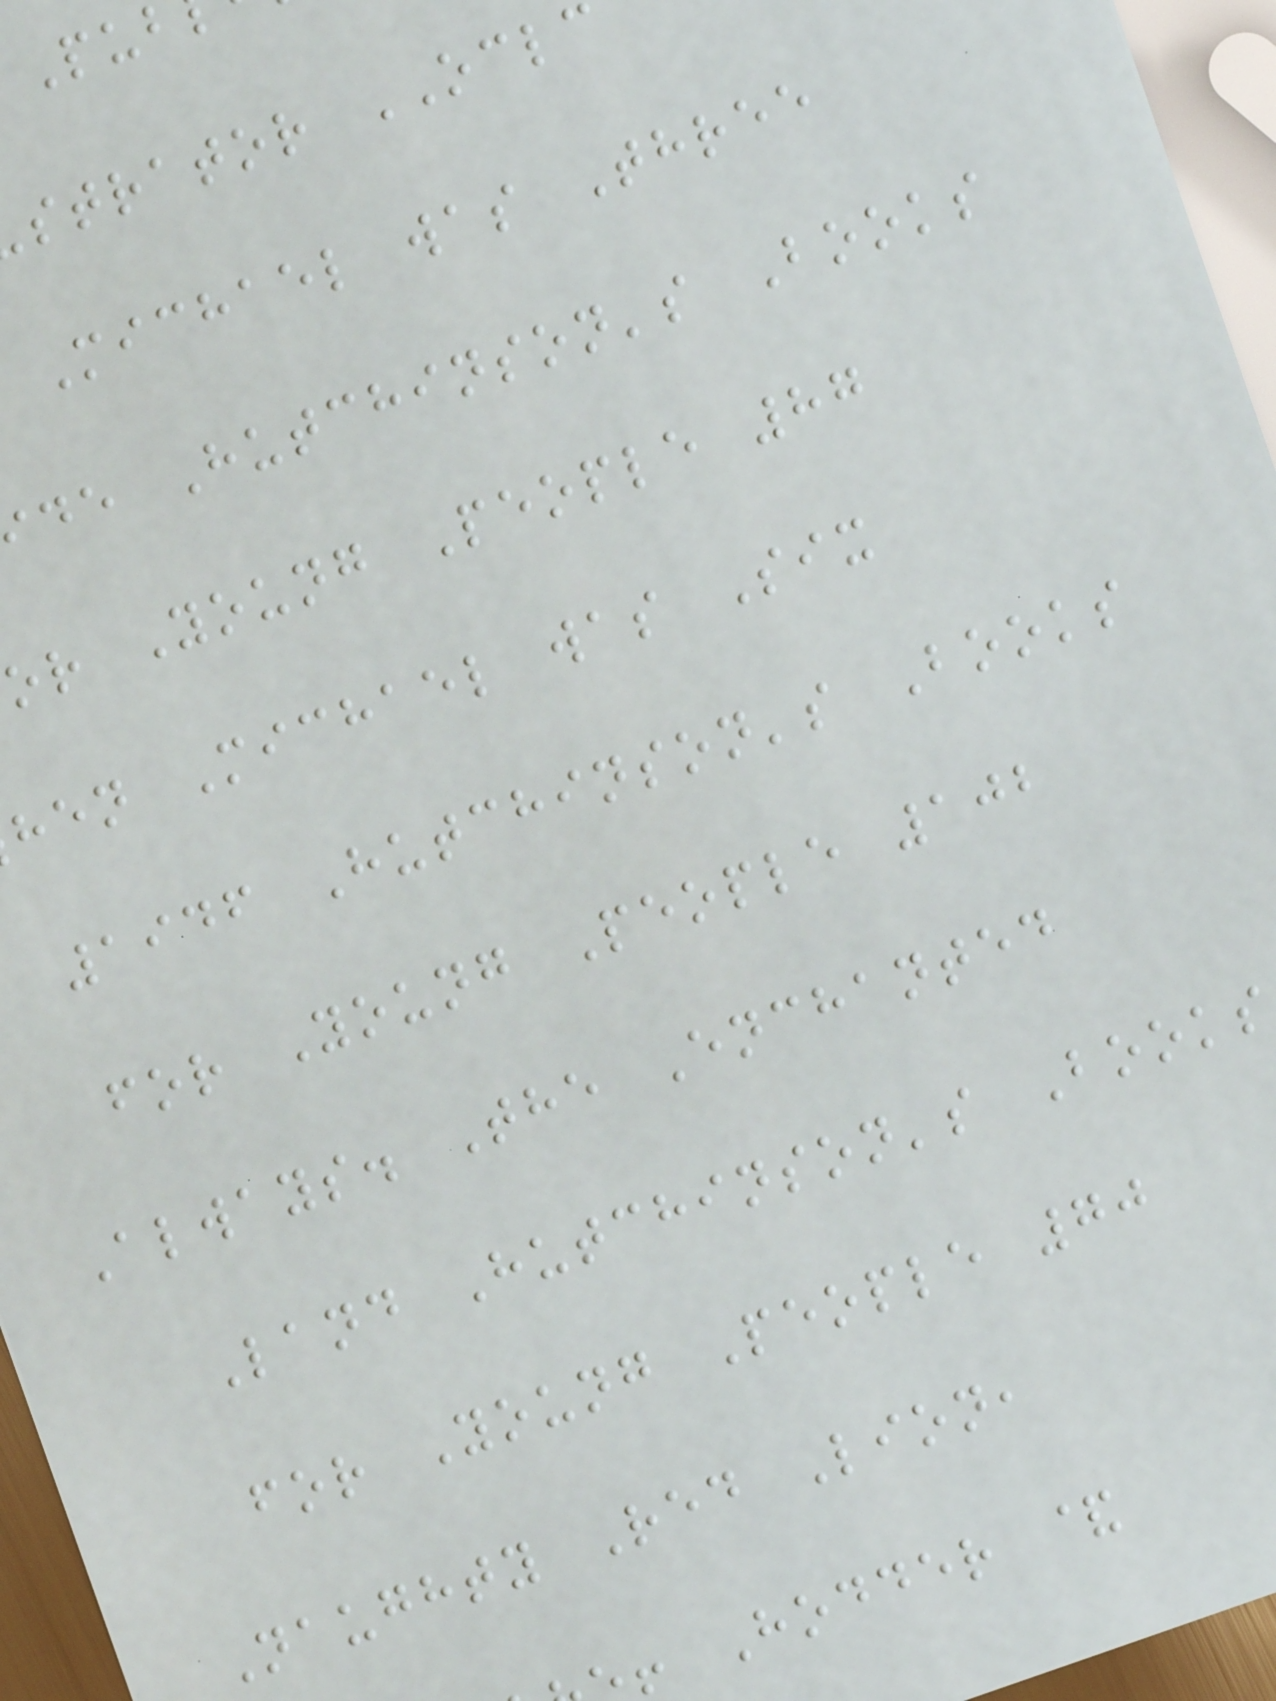strator OCLC
Michael was Three
de Hutchinson's Books
or Young People 87
hen Michael was Six
1946 Hutchinson's Books
for Young People 102
Always. The Enchanted
Land Hutchinson's Books
for Young People 70
Naughty Red Lion,
! Hodder &
